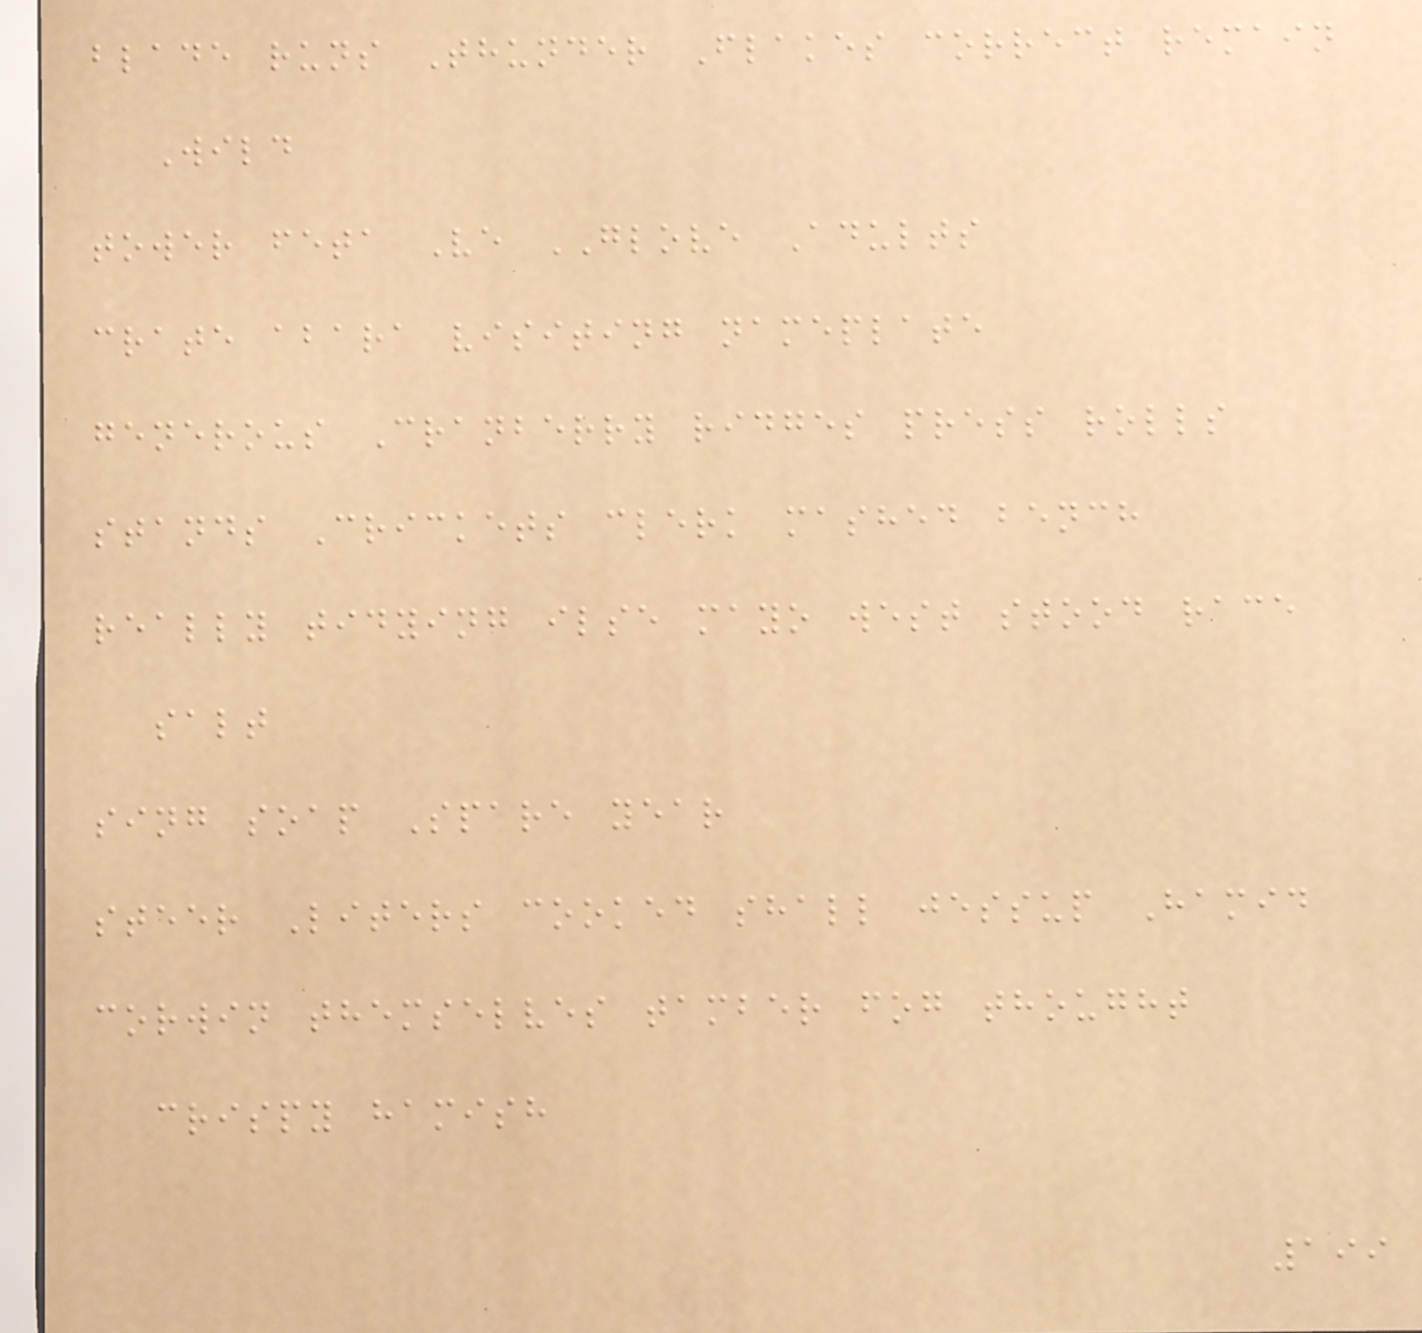blade runs Thunder Flakes correct remain
Wild
tower feta Ve GLOVE Adults
crate abara visiting nameplate
generous Cranberry ridges press rolls
stands Crickets clerk mashed bench
really tidying ilse mayo west stood race
salt
sing soap Spare year
steer Liters cooked shall jessup Hamid
corwin themselves tamber fog thought
crispy hamish
199
